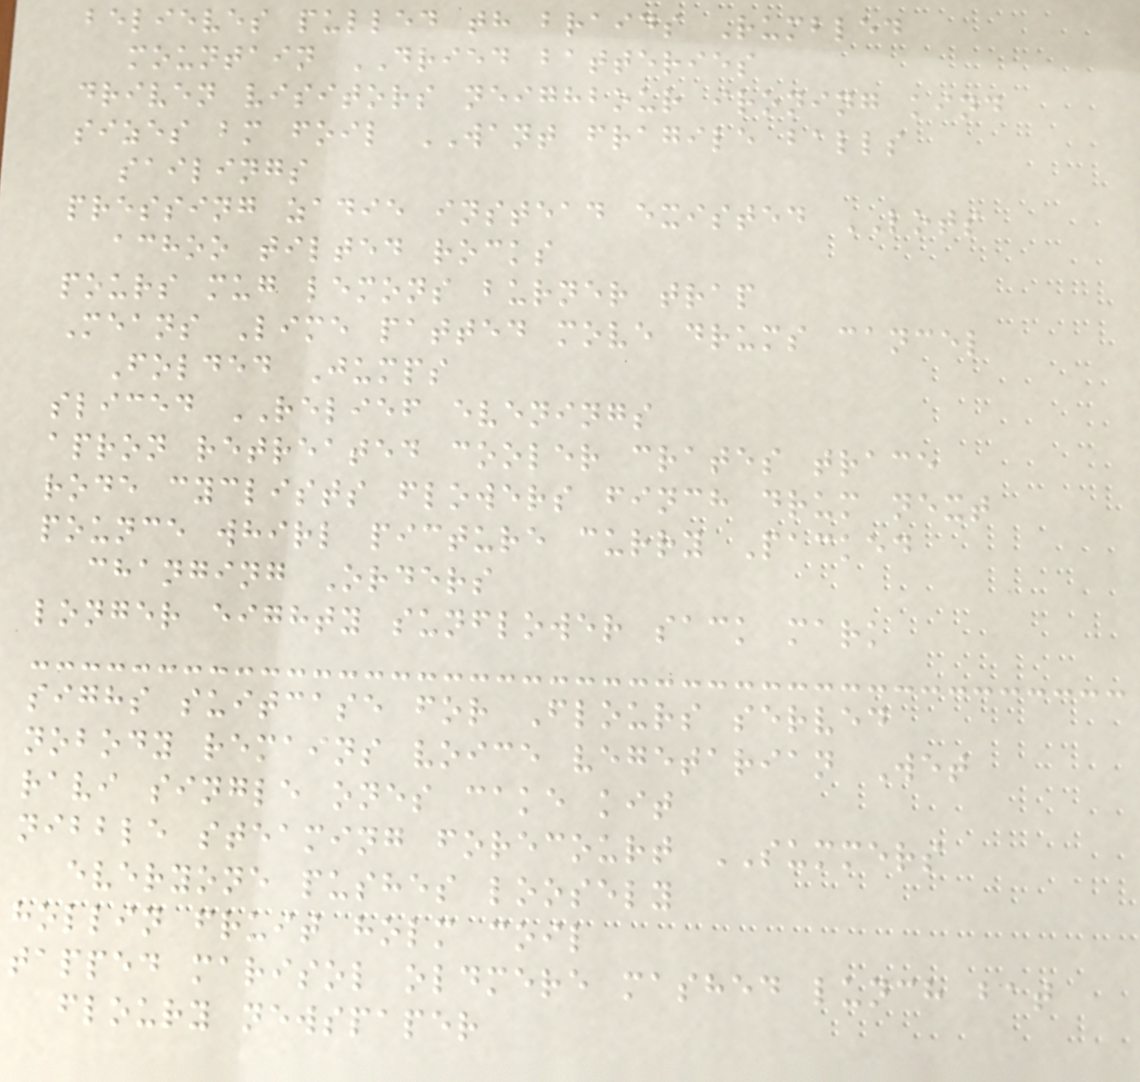believes pulled th braids Rumbled
mountain DRIED batteries
driven visitors neighbour ironing kind
sizes bm foil WANT fragile balls
sailings
pressing zadie instead existed LOTS
achoo tilted rocks
pours mug lemons burner trap
Means Lime patted move drums cancel
Folded Jumps
sliced RELIEF evenings
apron retreated cooler crates trace
rode cyclists flowers finch drum next
pounce whirl picture curry Packed
changing Orders
longer eighty sunflower sack mark
sighs suitcase for Flours served
nobody remains voice vegetarian Wet
ravi single ones cake kit
nibble steaming forecourt SUMMERS
everyone pushes loosely
hollin fruit holm coil
tapped marisol oldmere mashed lunch bat
floury newspaper
